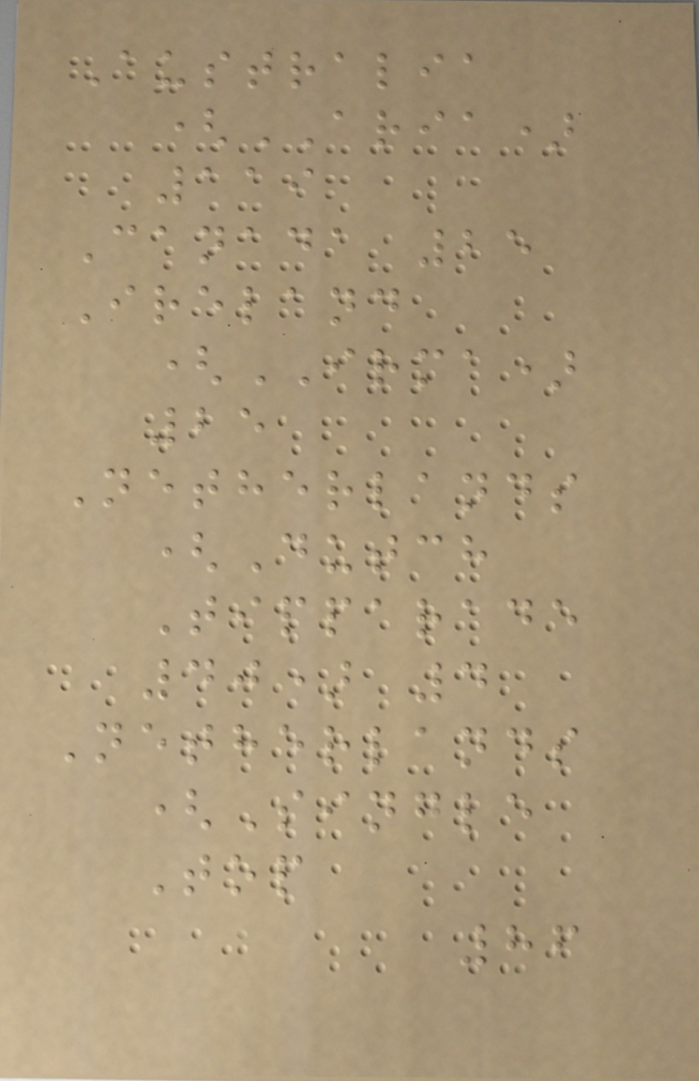Australia
(ARIA)
119
Canada 25
Ireland
(IRMA)
25
Netherlands
(Dutch
Tipparade
40) 4
Netherlands
(Single
Top
86
